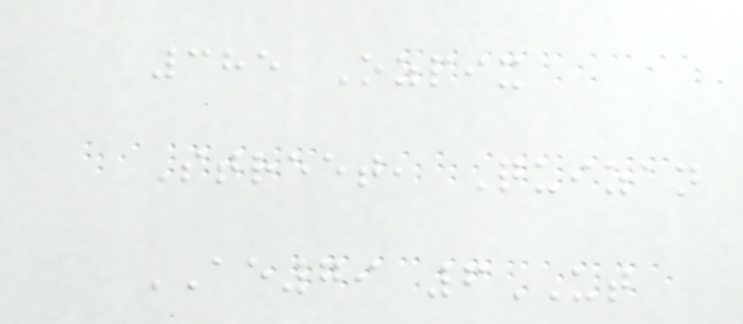385 Ozpix
Street, Quizan
AE79 6UT
